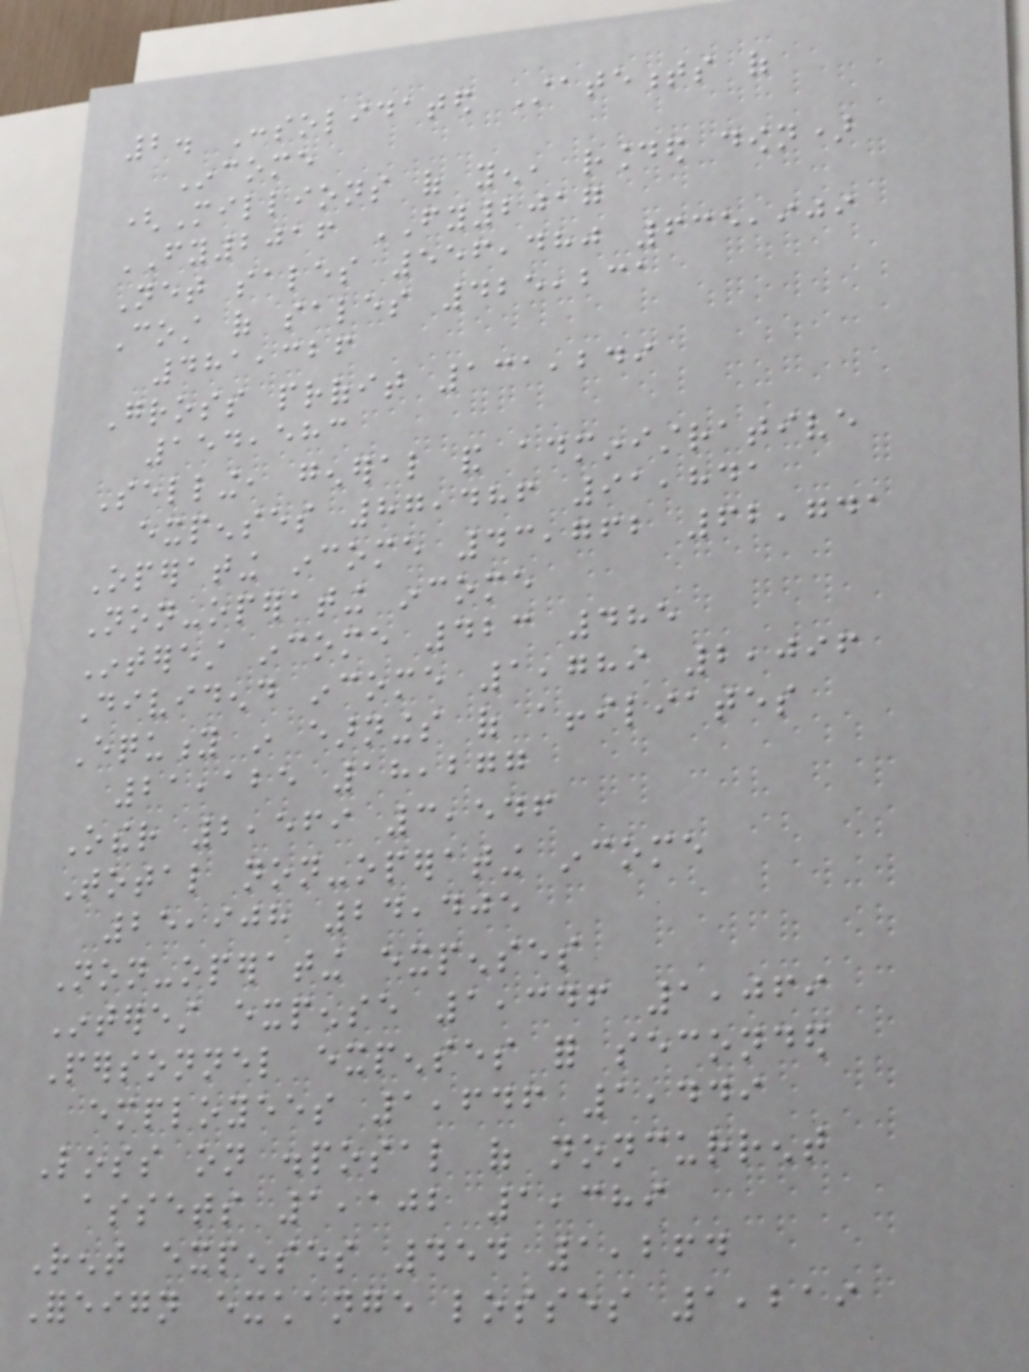2. Consolidated Statements of
Income
(Millions of yen, rounded down)
FY2016 FY2017
Net sales 556,480 635,909
Cost of sales 425,231
481,326
Gross profit 131,249
154,583
Selling, general and administrative
expenses 87,486 91,841
Operating income 43,762 62,741
Non-operating income
Interest income 423 485
Dividend income 1,789 2,096
Equity in earnings of affiliates
21,125 18,277
Other 2,569 3,546
Total non-operating income
25,908 24,405
Non-operating expenses
Interest expense 1,346 1,069
Personnel expenses for seconded
employees 1,646 1,449
Loss on disposal of noncurrent
assets 1,102 1,389
Rent expenses 454 1,264
Foreign exchange losses 1,219
